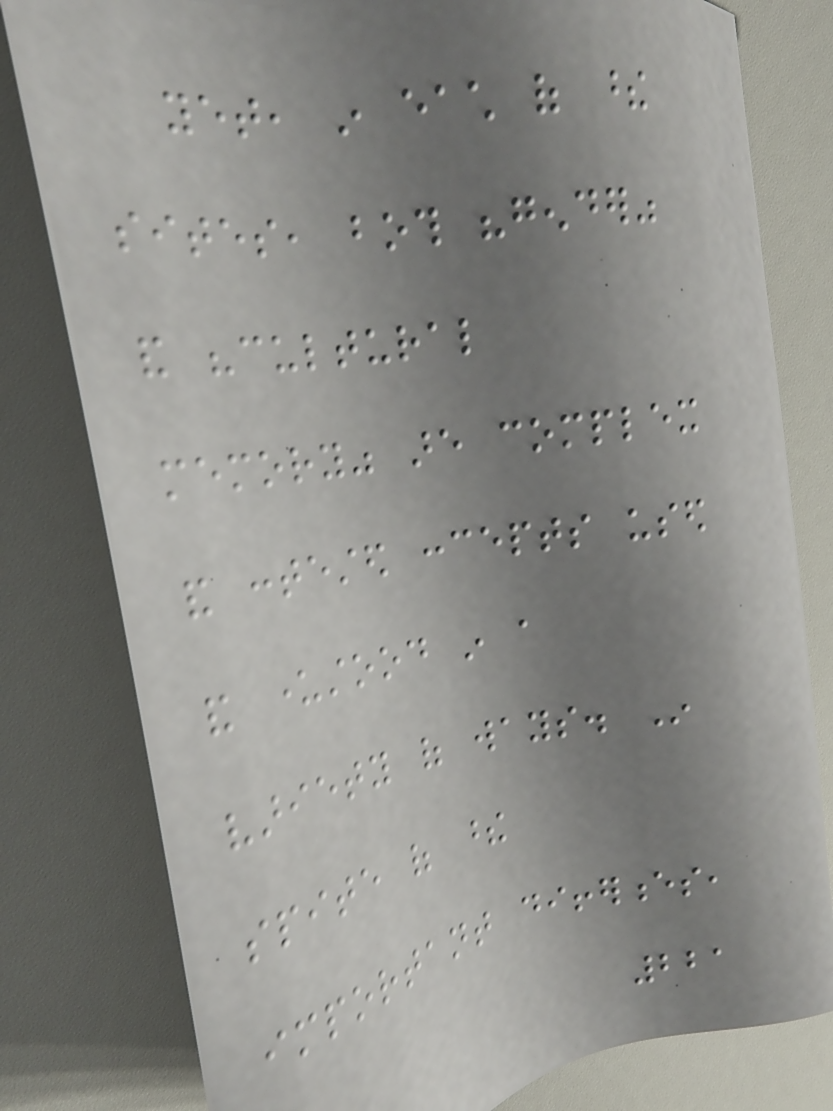yet, in each of these
sites, both "gender"
and "cultural
memory" are complex
and contested concepts used
and understood in a
variety of ways. In
spite of these
important differences,
221
